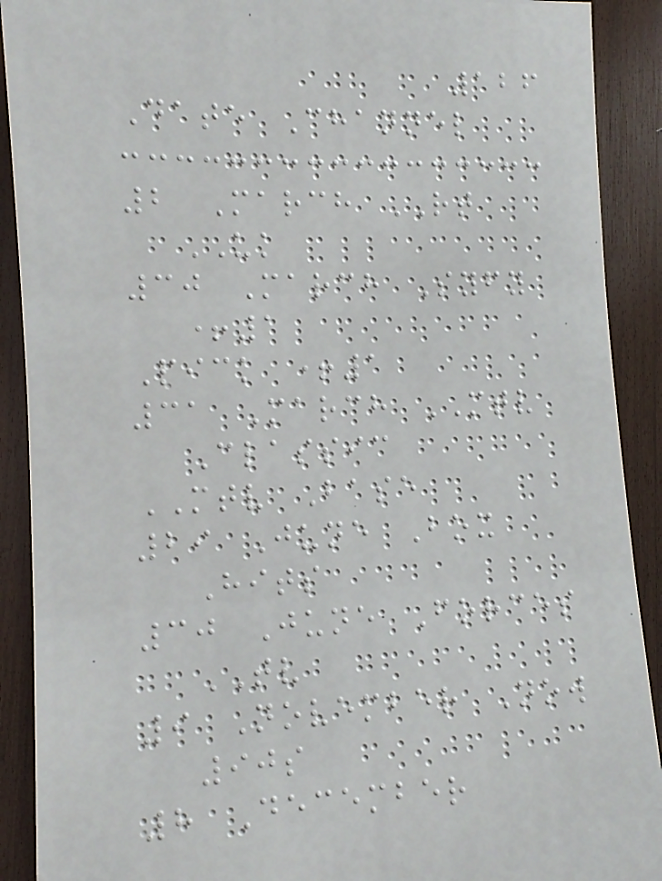126
Date Channel
2 March RT
UK
30 March Syfy
+1
Pick +1
31 March MTV
Classic
MTV Base
29 June Box
Hits
30 June Forces
TV
9 November Now
90s
8 December
